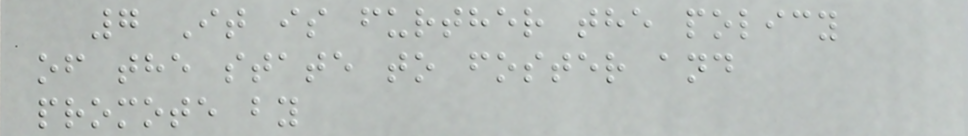7 It is further the policy
of the state to foster and
promote by
